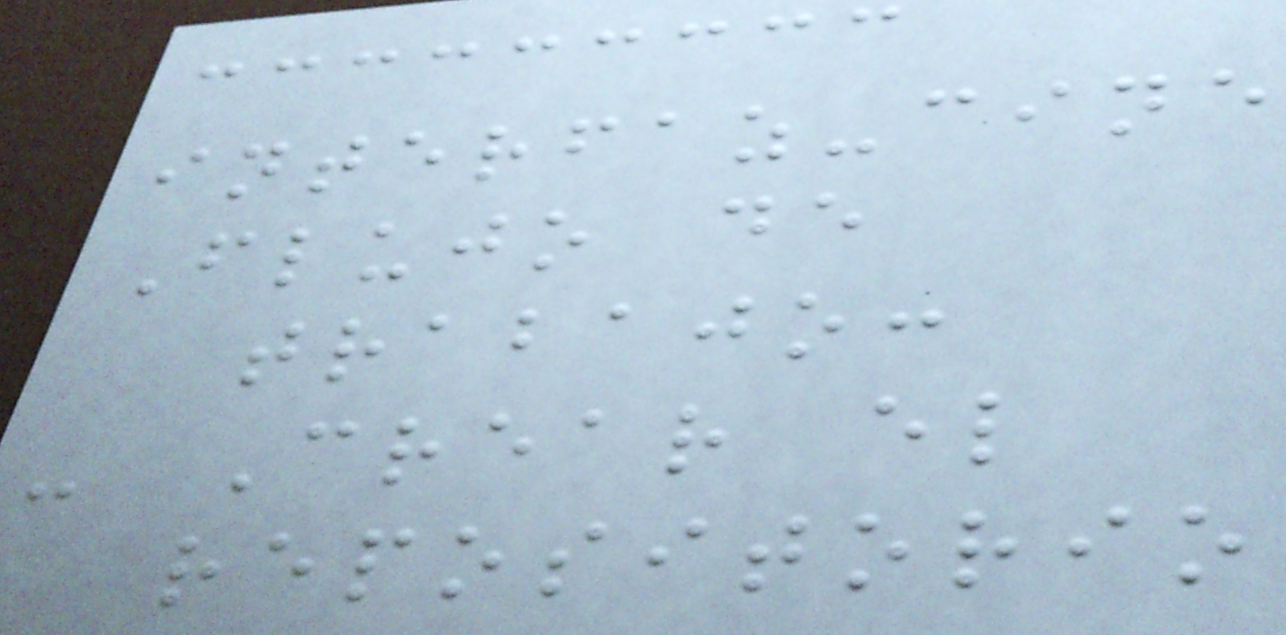interfaz-cine
Flujo de
trabajo:
- Crear el
repositorio
